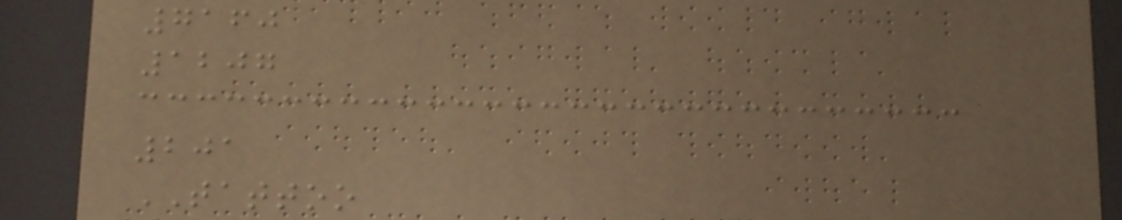7160
1207
201
TATTOO
